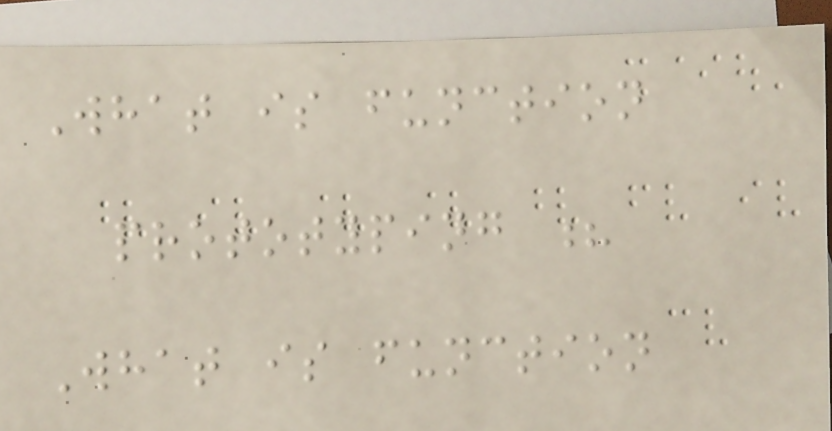What is function
prototyping ?
What is function
